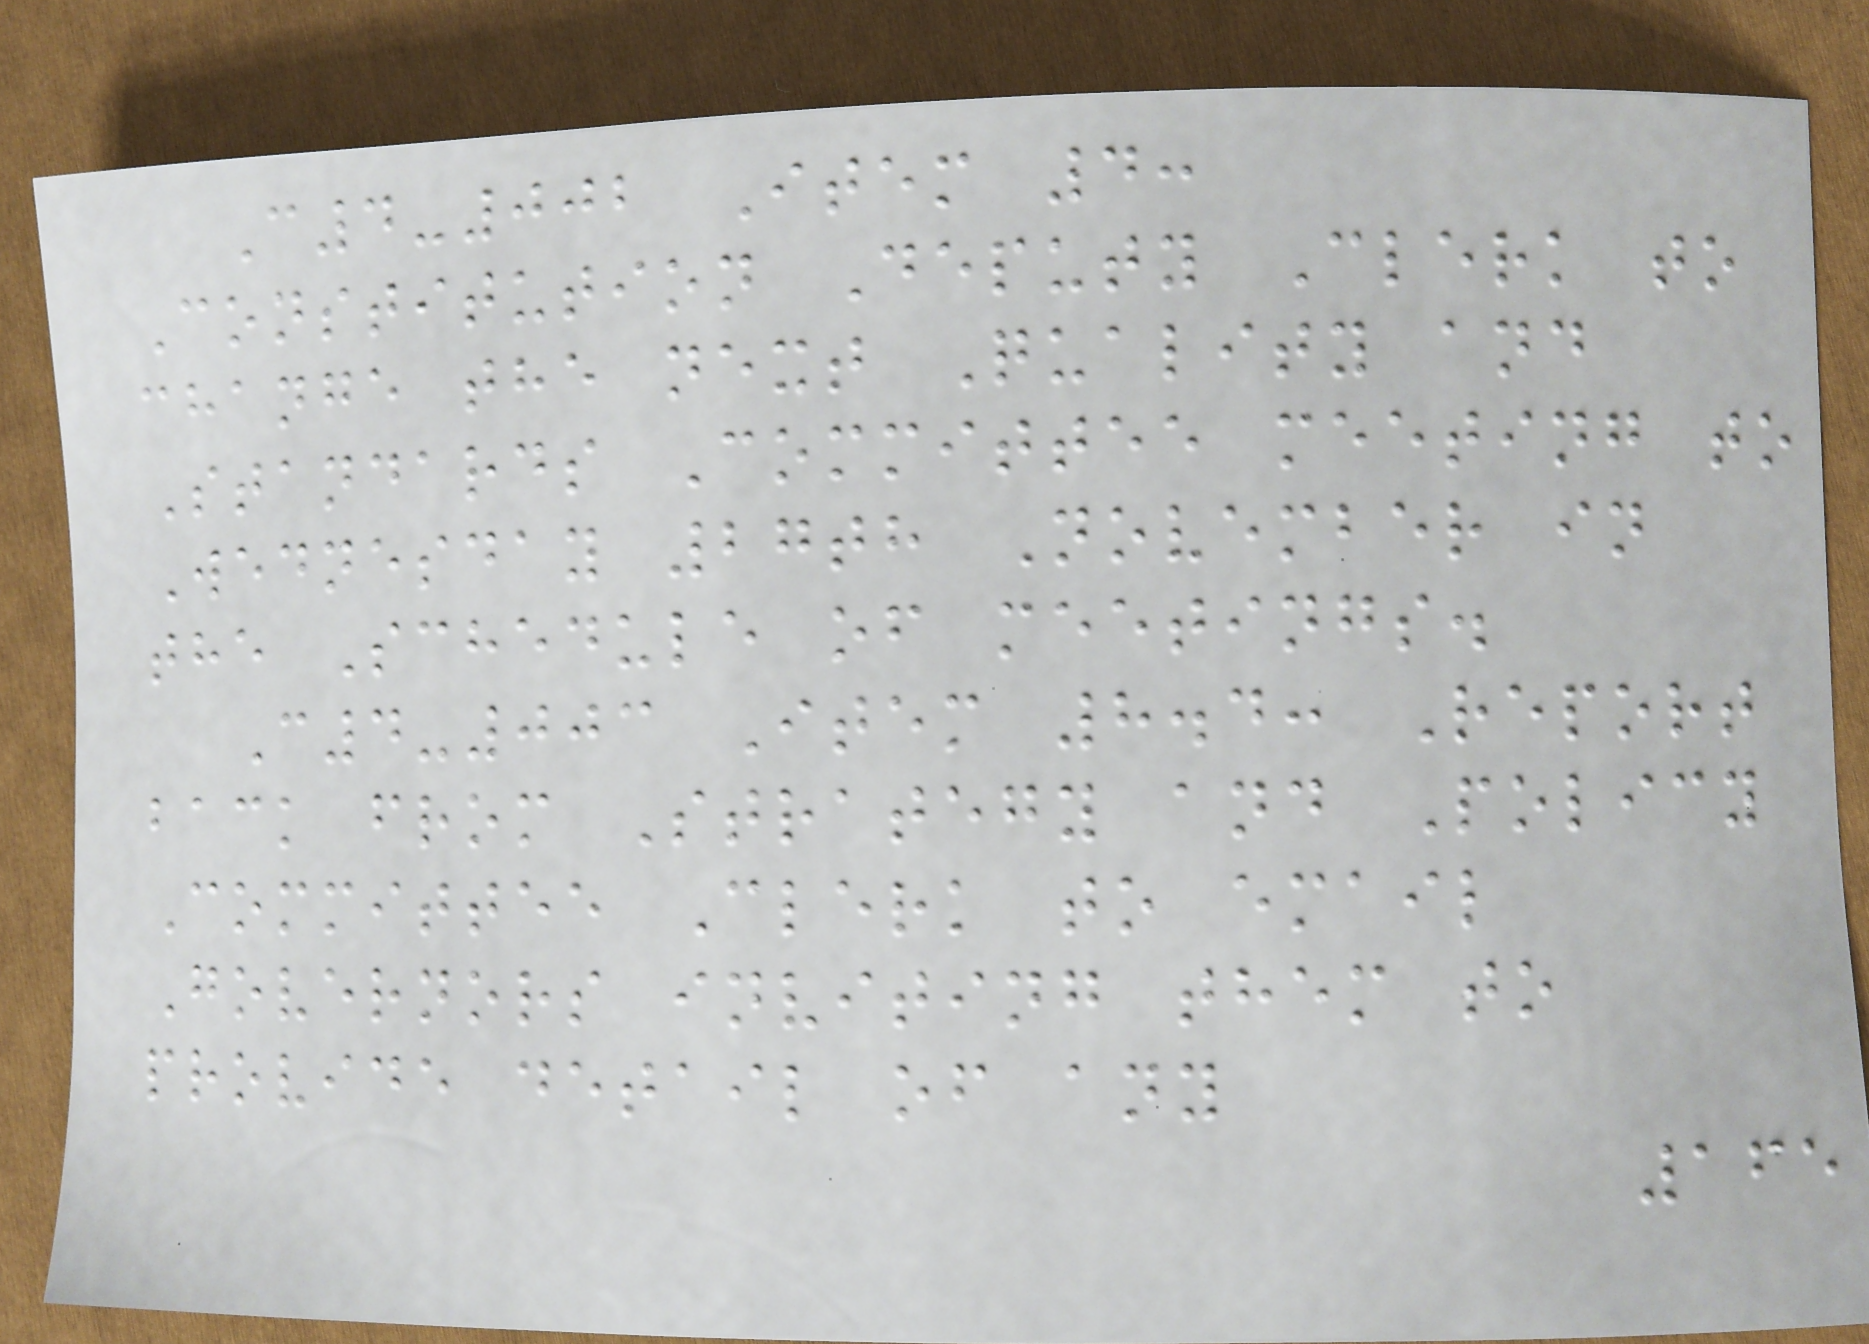C4-002 Item 4:
Constitution Deputy Clerk to
change the next Quality and
Standards Committee meeting to
Wednesday 27th November in
the Schedule of meetings.
C4-003 Item 8.4: Report
back from Strategy and Policy
Committee Clerk to email
Governors inviting them to
provide detail of any
165
